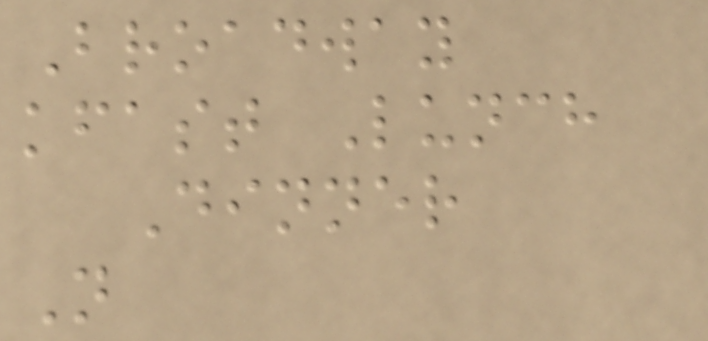Broadway
kfast Lunch
Dinner
N
